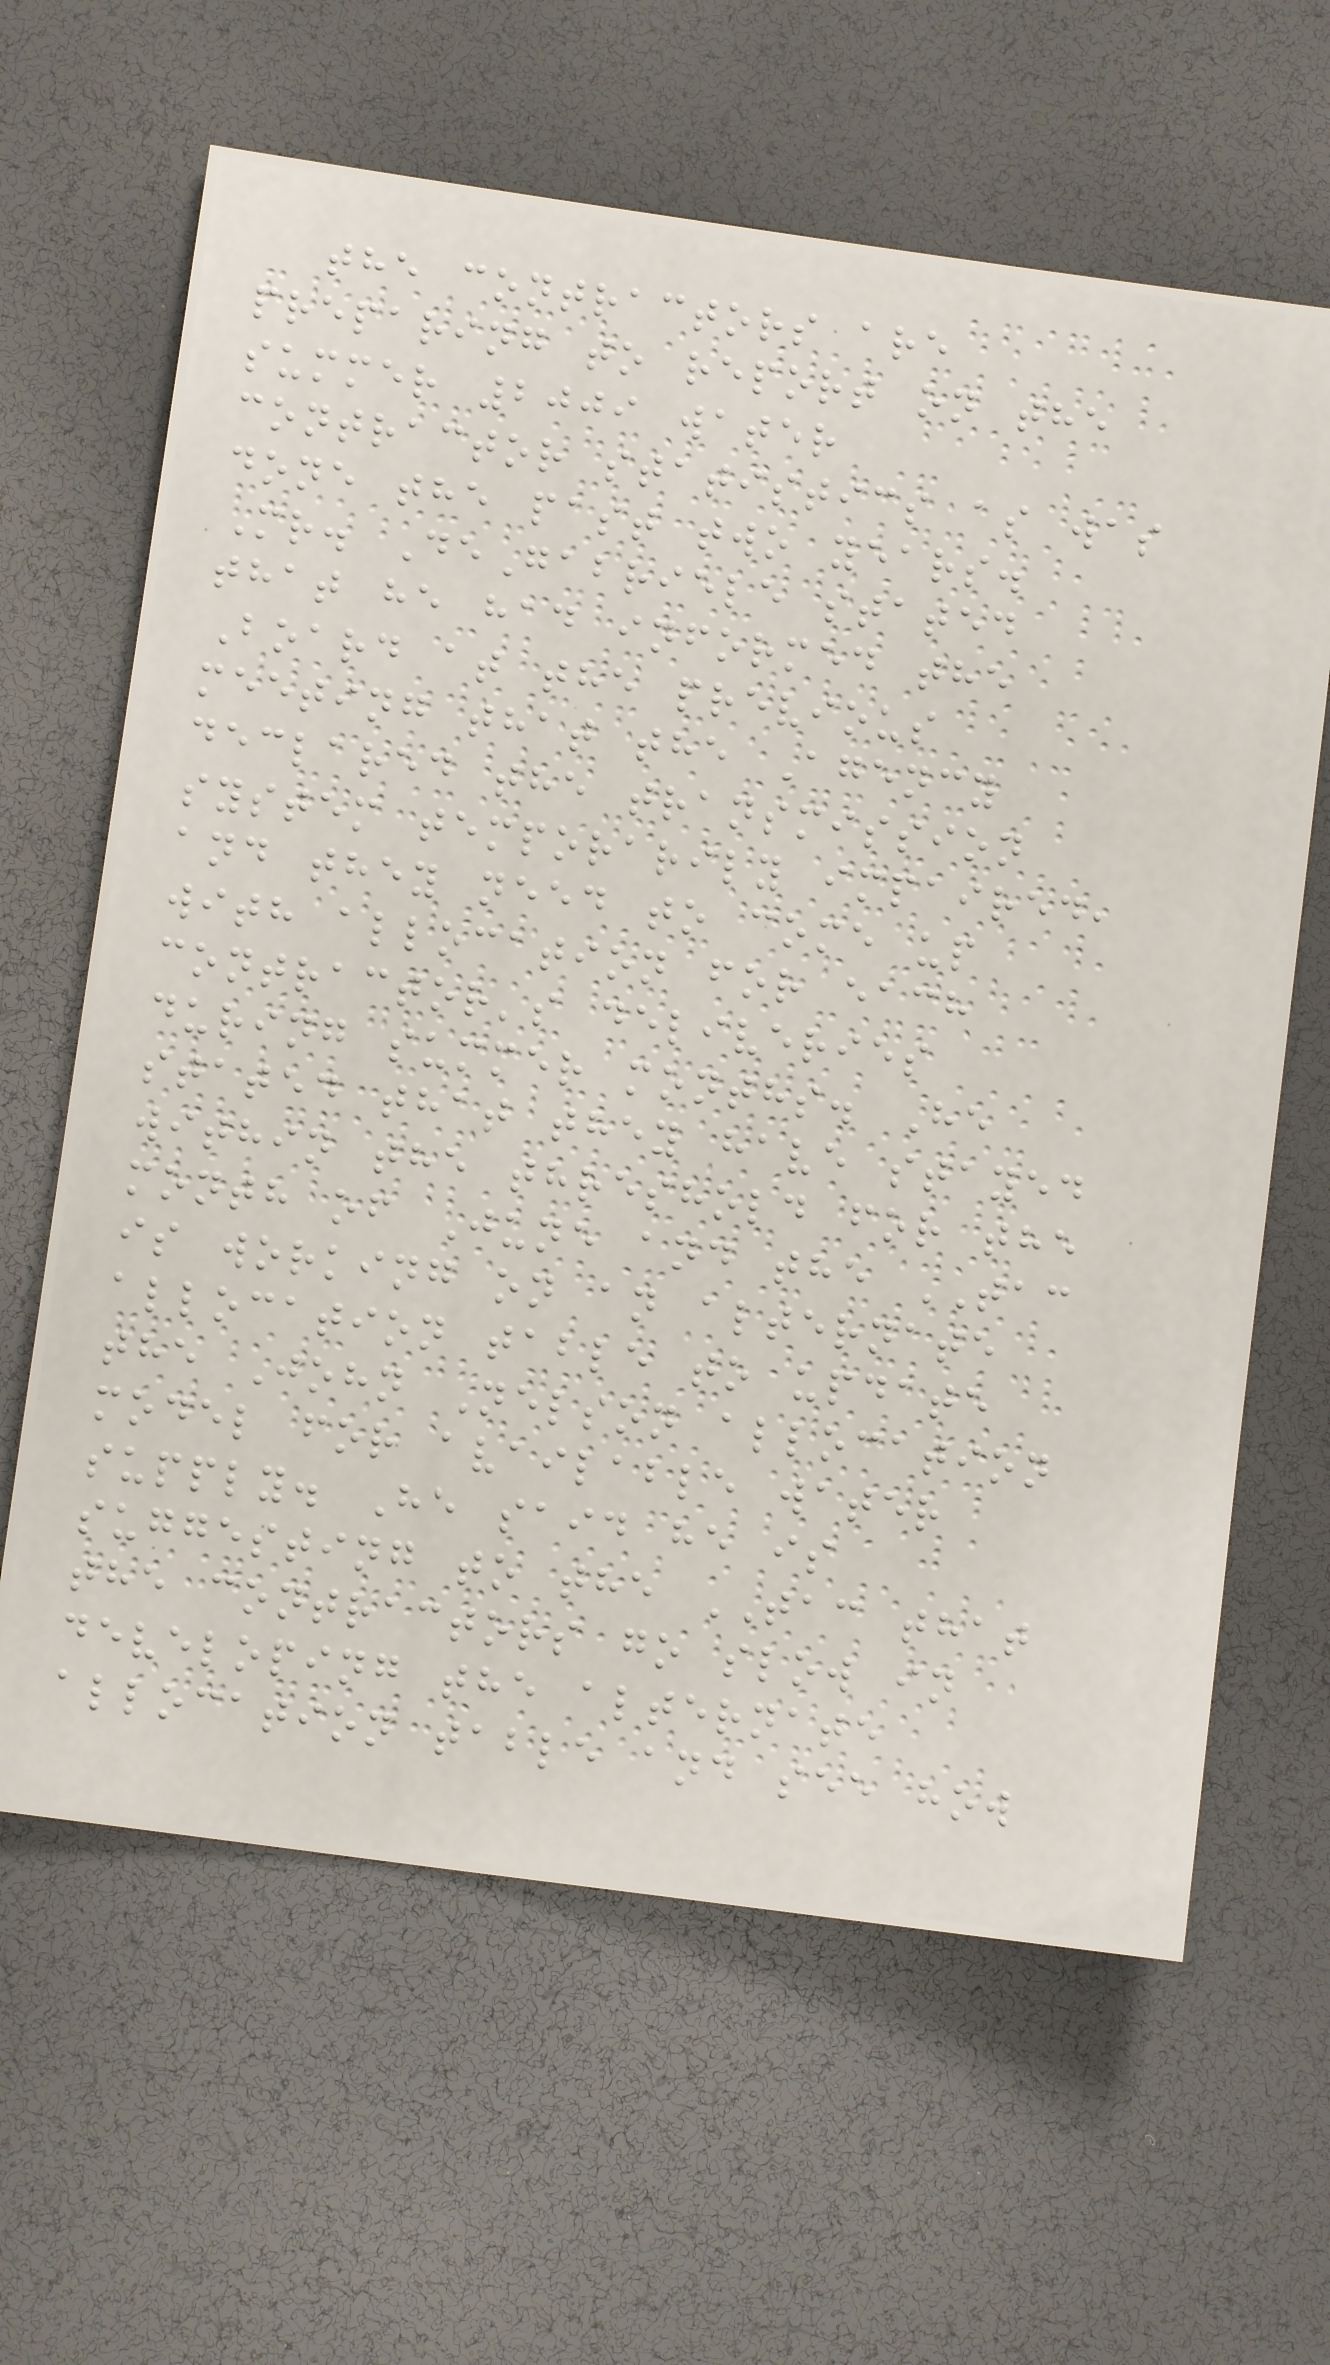the contractors are
preparing to report on the
summer 2009 water
contractor statistics as was
done the past two years.
Mr. DeGabriele stated
that he had informed the
Board at the previous
meeting that the Agency
declared the transmission
system temporarily impaired,
and they need to come up
with allocation for each
contractor's deliveries
during summer months. He
stated that they have stayed
within the threshold for the
month of June and the TAC
is working on an alternate
allocation table to update
the John Nelson allocation
model for available water
supply. He said he is
suggesting to the TAC that
the contractors go slow in
developing the alternate
allocation table and see how
